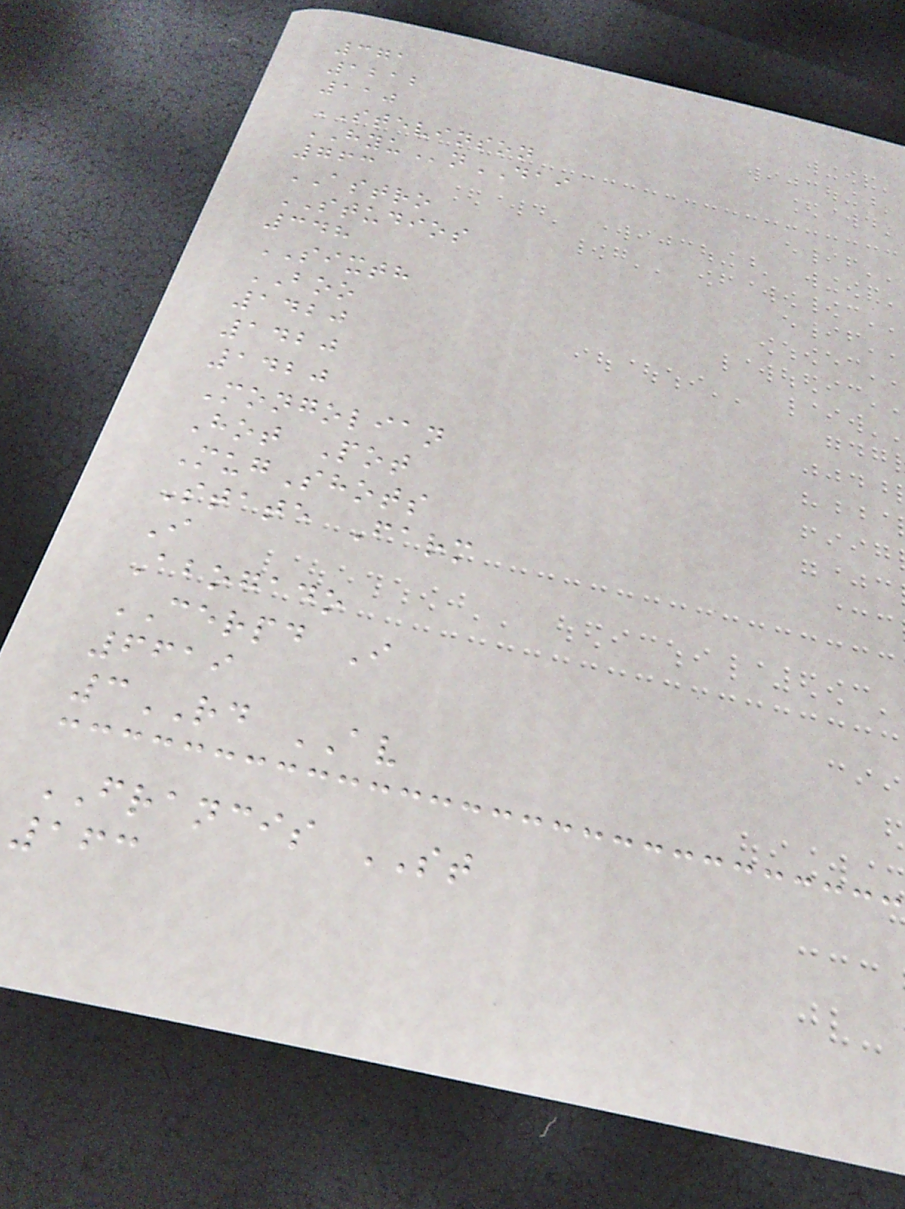371
1212
110
STEVINSON
HYUnDAI
763
ASTRO
STUDIOS
348
SIXTH
BOO
1420
1420
1420
Mongolian
Hot Pot
MugShots
State Farm
I
Abogado
CERPD I
6619
3RD AV
FRANCIS ST
163
